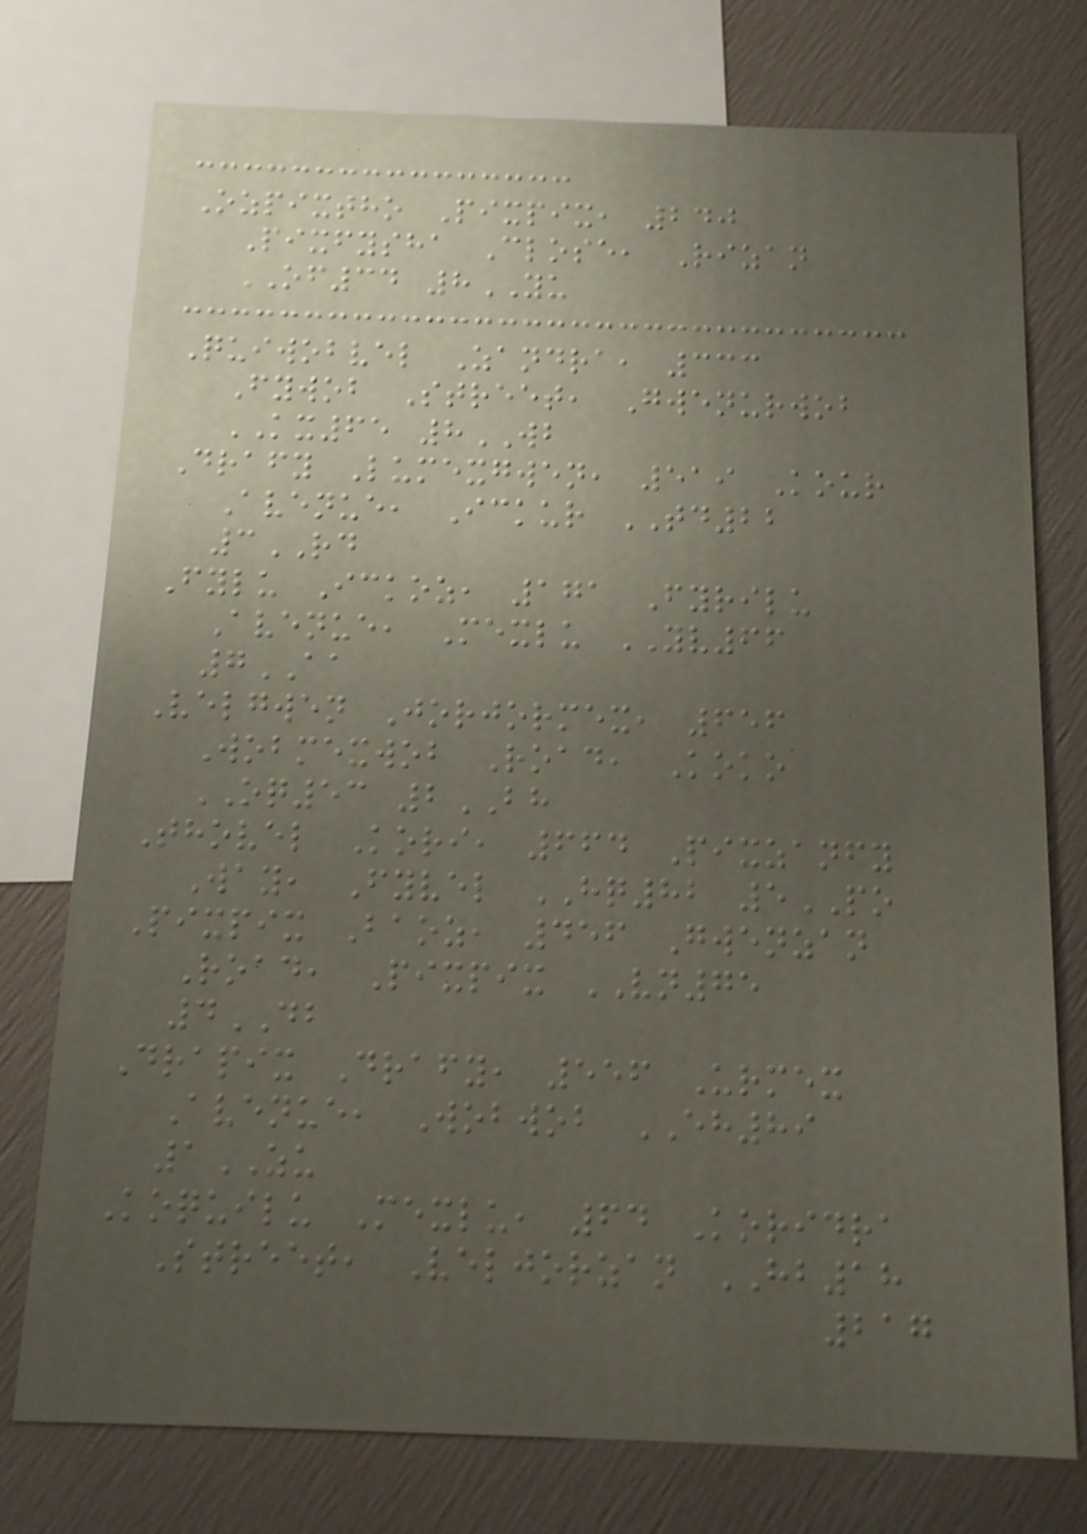Ozpixtho Pixpix, 240
Pixfysha Close, Rizan
OF34 8YU
Quiwobvel Zandra, 333
Fywob Street, Gwenurwob
KX65 8WB
Drafy Lumexgwen, 519 Kour
Avenue, Ickur TD22
3RD
Fylu Ickoz, 171 Fyrilu
Avenue, Mexlu YV66
7AA
Velgwen Jorjormex, 656
Wobmexwob Road, Koko
OQ53 2BH
Thovel Kori, 664 Pixzanfy
Way, Fyvel HQ82 5PO
Pixpix Baoz, 456 Gwenzan
Road, Pixpix VN75
4DB
Drapix Drafy, 556 Urmex
Avenue, Wobwob EH89
1ZU
Koquilu Mexlu, 64 Koridra
Street, Veljorzan HB18
217
